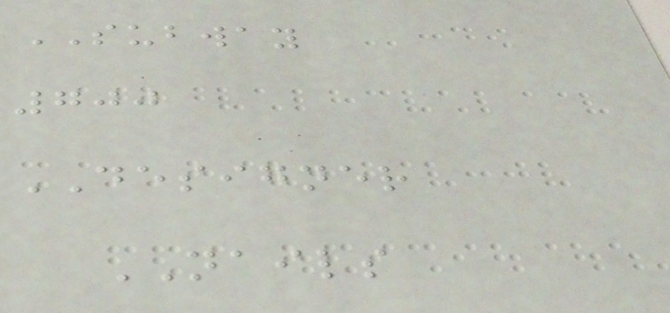SUBWAY
700
DESIGNER
NAILS
